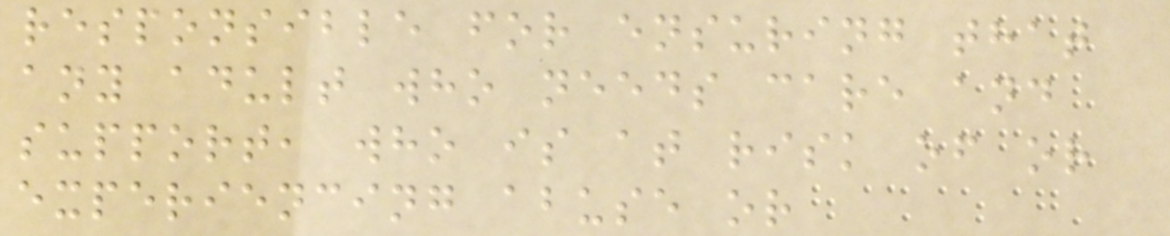responsible for ensuring that
any adult who needs care and
support, who is at risk of or
experiencing abuse or
